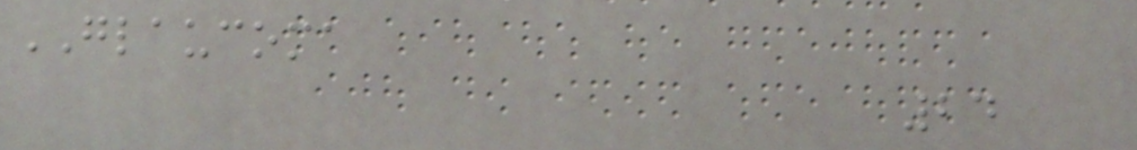GLAUCOMA
24
